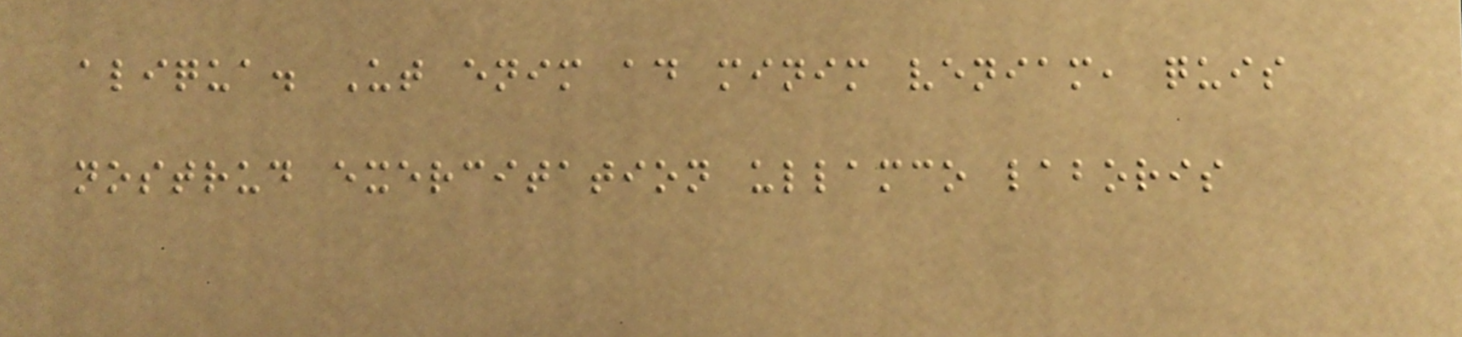aliqua. Ut enim ad minim veniam, quis
nostrud exercitation ullamco laboris
